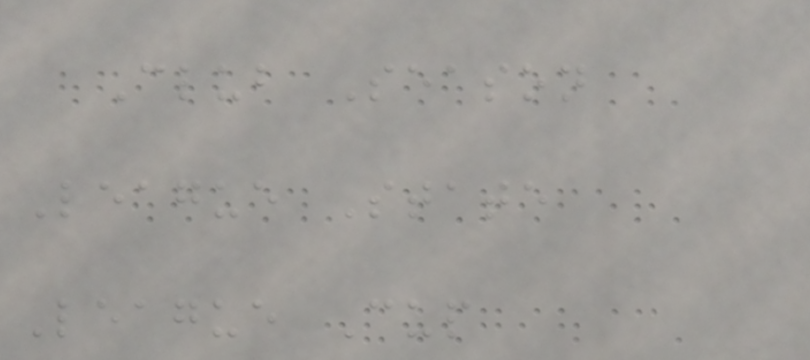Club Season
League State
League Cup
